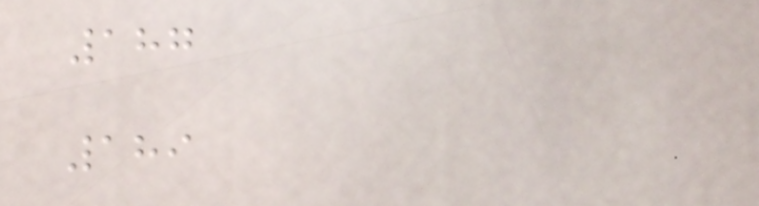187
189
